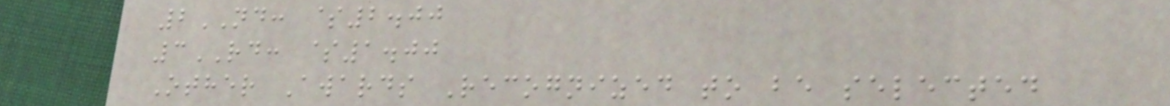2ND: $2.00
3RD: $1.00
Other Awards Recognized to be selected
